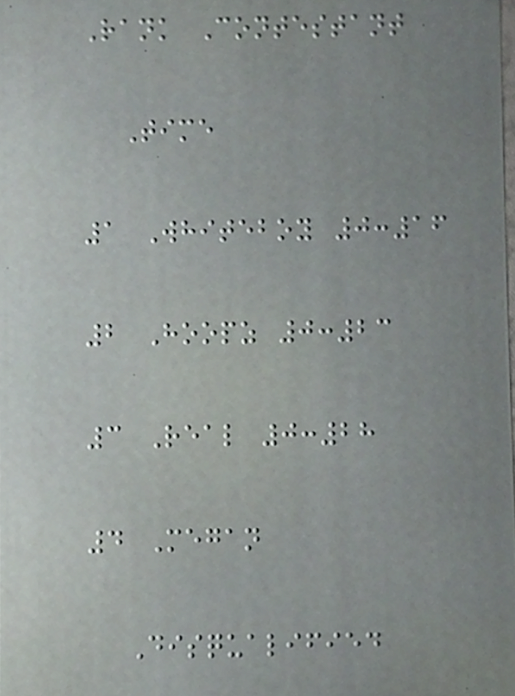Rank Contestant
Time
1 Whiteboy 0:16
2 Hoopz 0:23
3 Real 0:28
4 Megan
Disqualified
